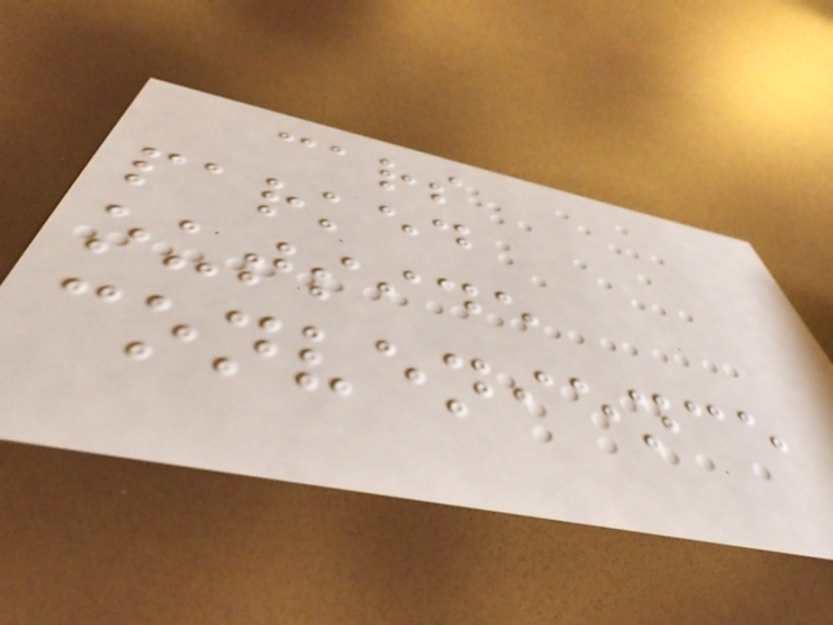cars
parked
outside
convenience
